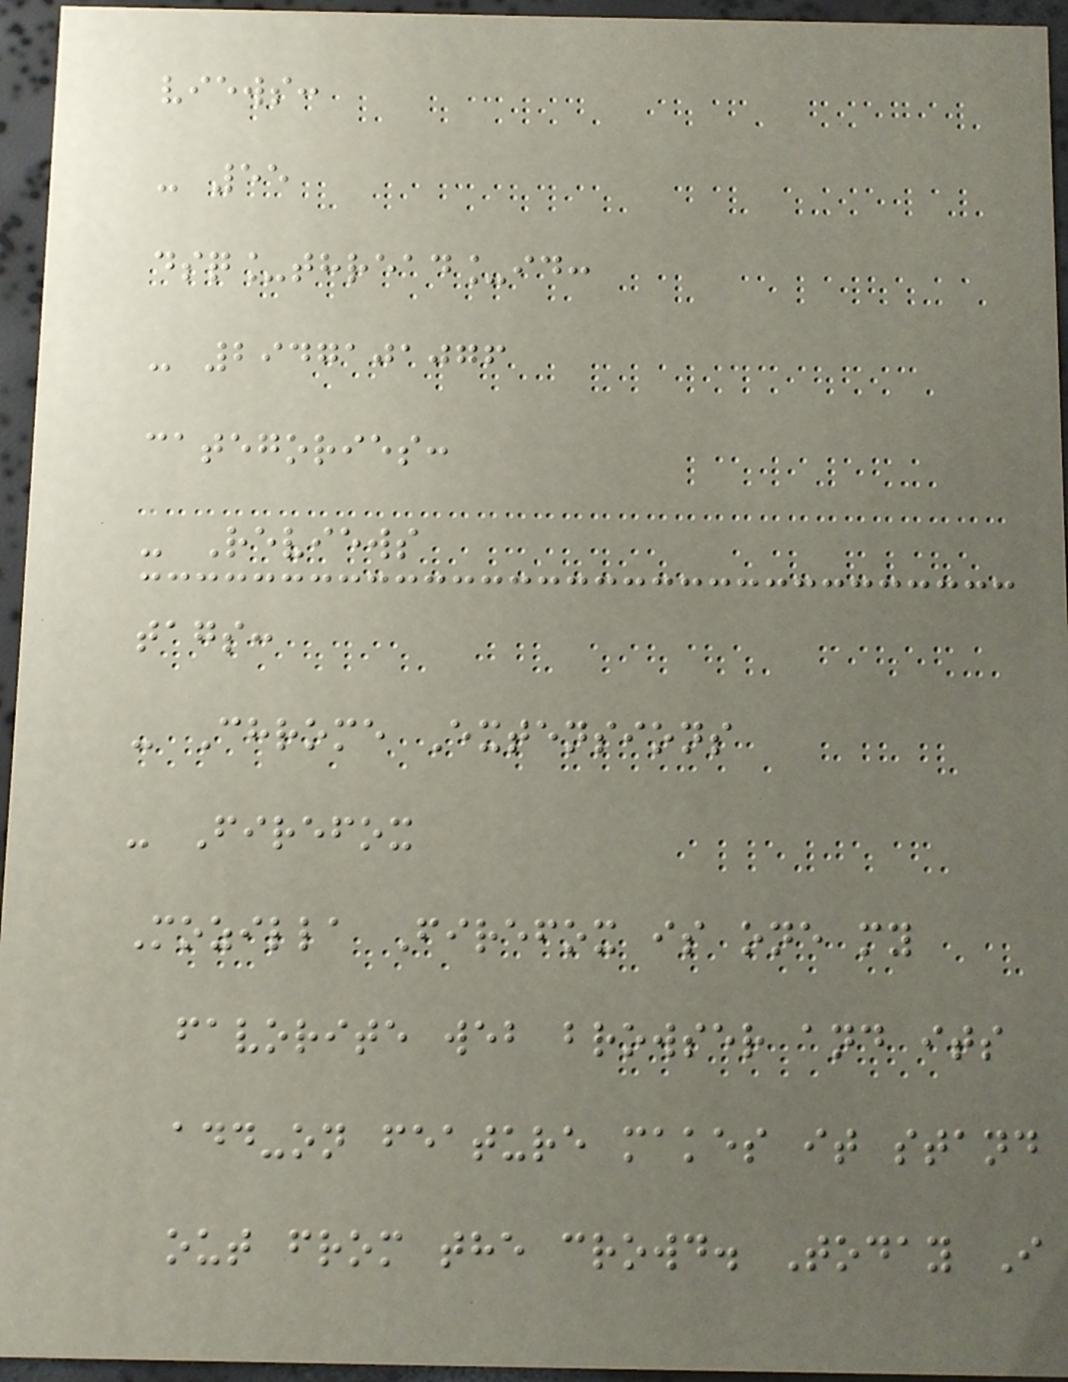views:
- 55
dsq_thread_id:
- 2947101076
categories:
- Reviews
tags:
- Chrome Extensions
- Firefox
Mozilla Firefox is one my
favorite web browser and its
add-on feature makes it stand
out from the crowd. Today I
